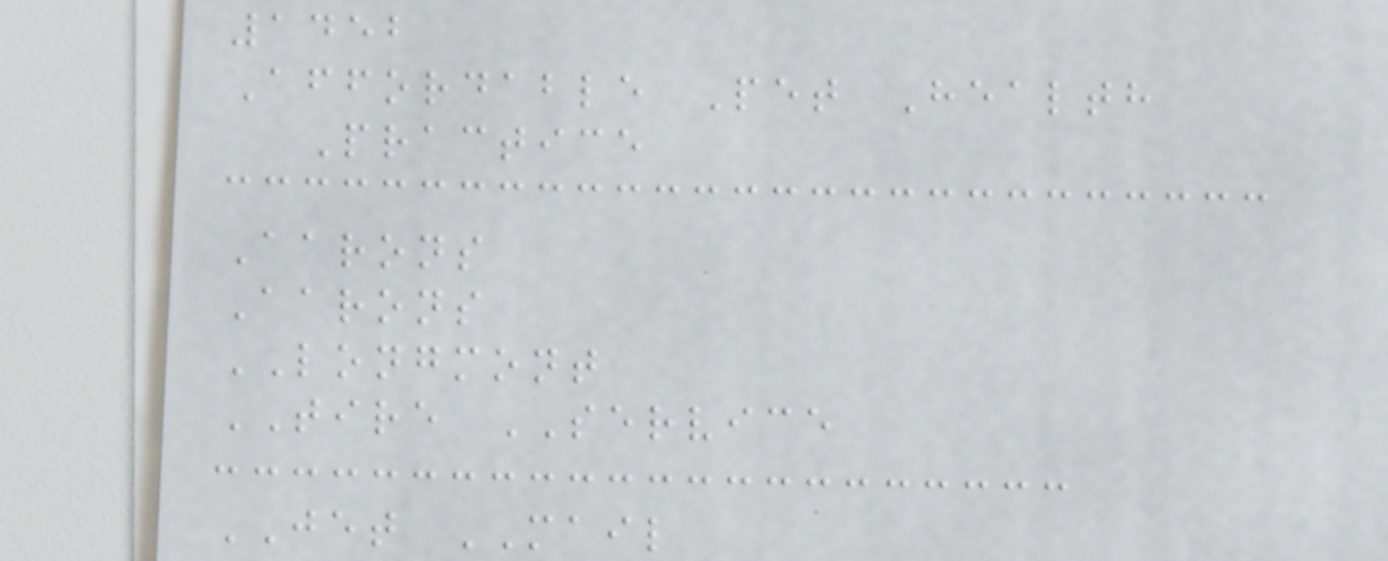1452
Affordable Pet Health
Practice
Aarons
Aarons
LONGMONT
TIRE SERVICE
JET MAIL
